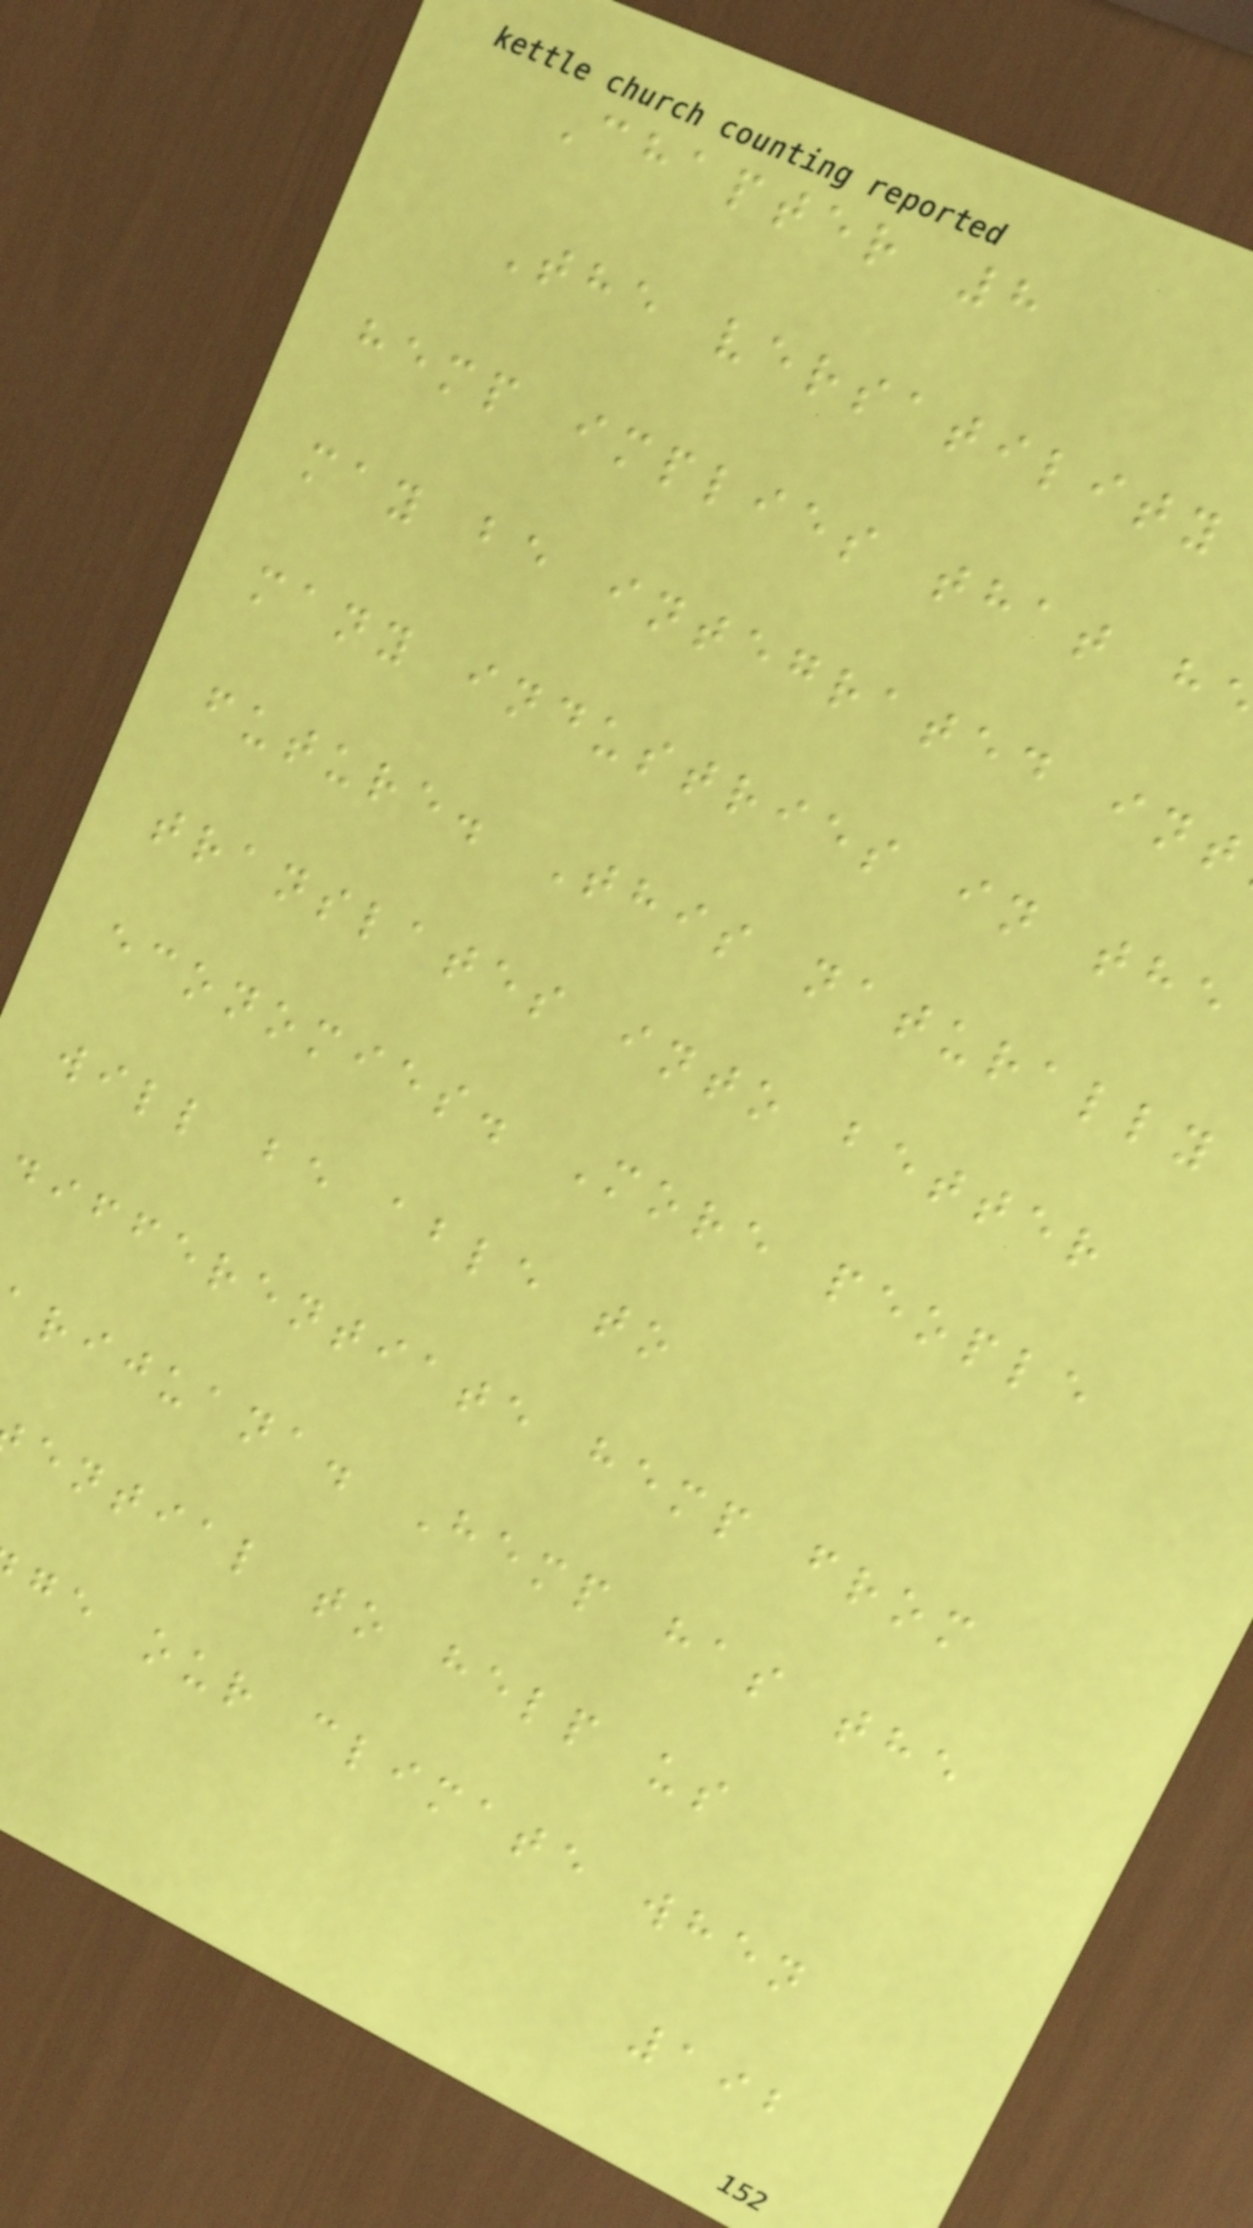Chapter 8
The versatility
hemp implies that h
may be integrated int
many industries in the
future. This naturally
translates into better
economies. More people
will be able to
differentiate hemp from
rijuana. Hemp has the
ential to help us
ge our climate when
192
